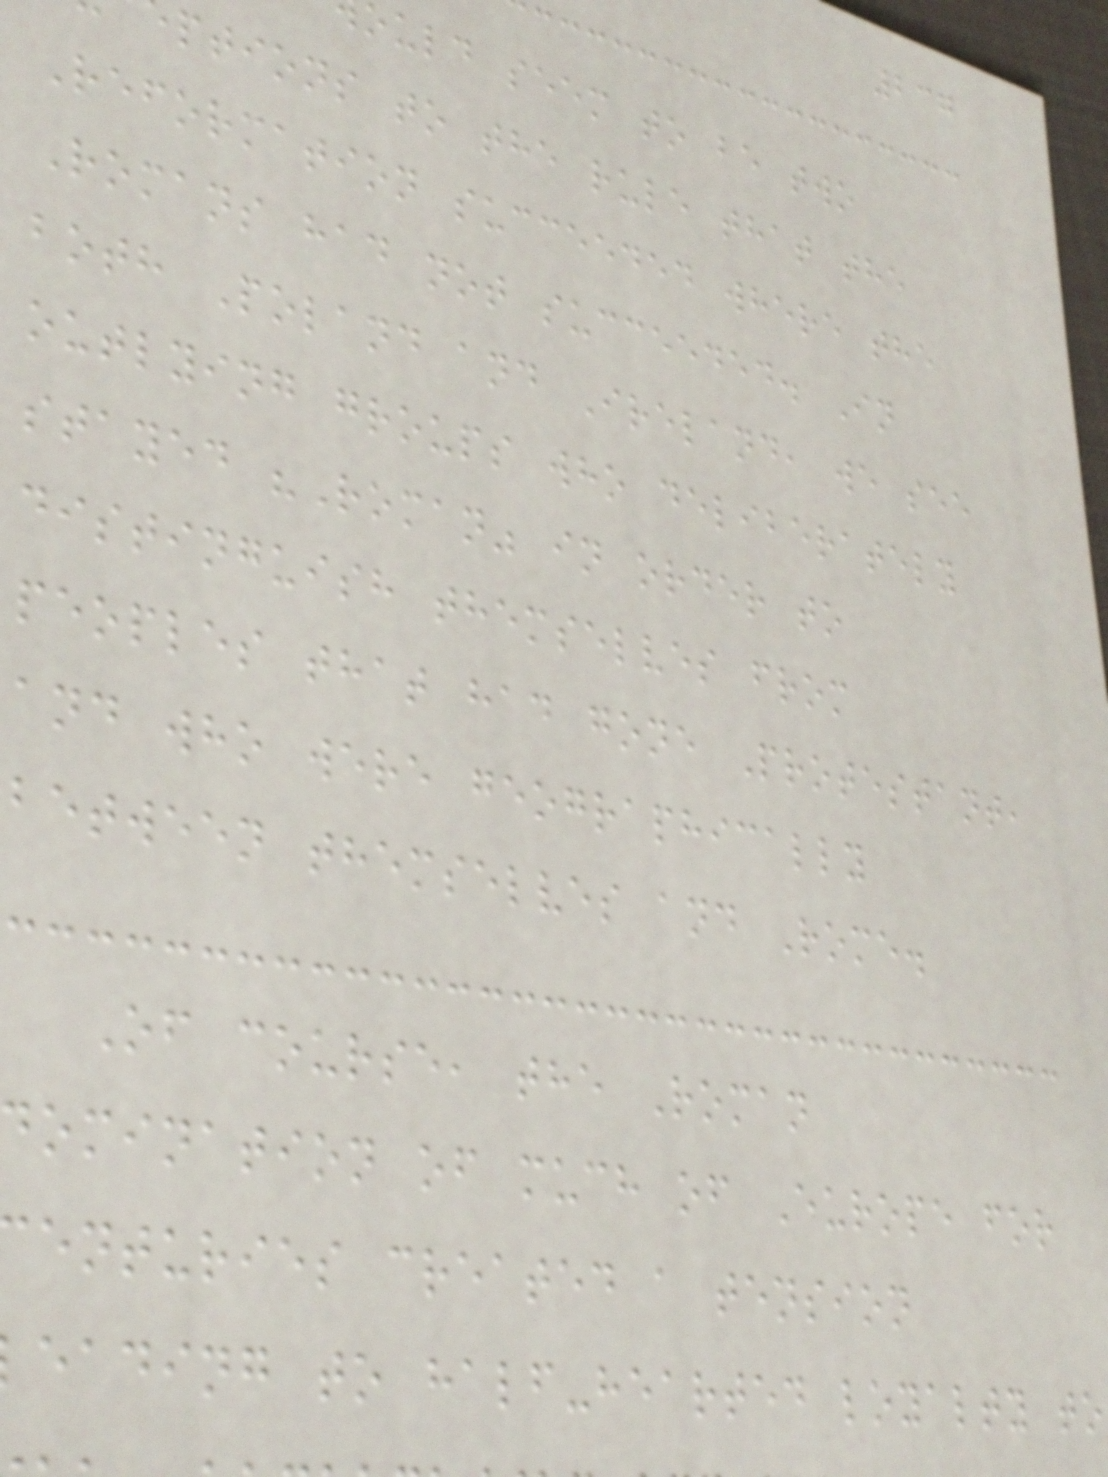237
ould seem to be two
ptions to the rule that the
Reformation succeeded where the
Romans had not succeeded. In
both Poland and Ireland, we see
outlying groups who deliberately
stayed "Roman" in order to
distinguish themselves from
peoples that had gone Protestant,
and who were geographically
between themselves and Rome.
Of course, the Roman
omination of much of Europe for
enturies created a tension
eading to half-hearted loyalty to
